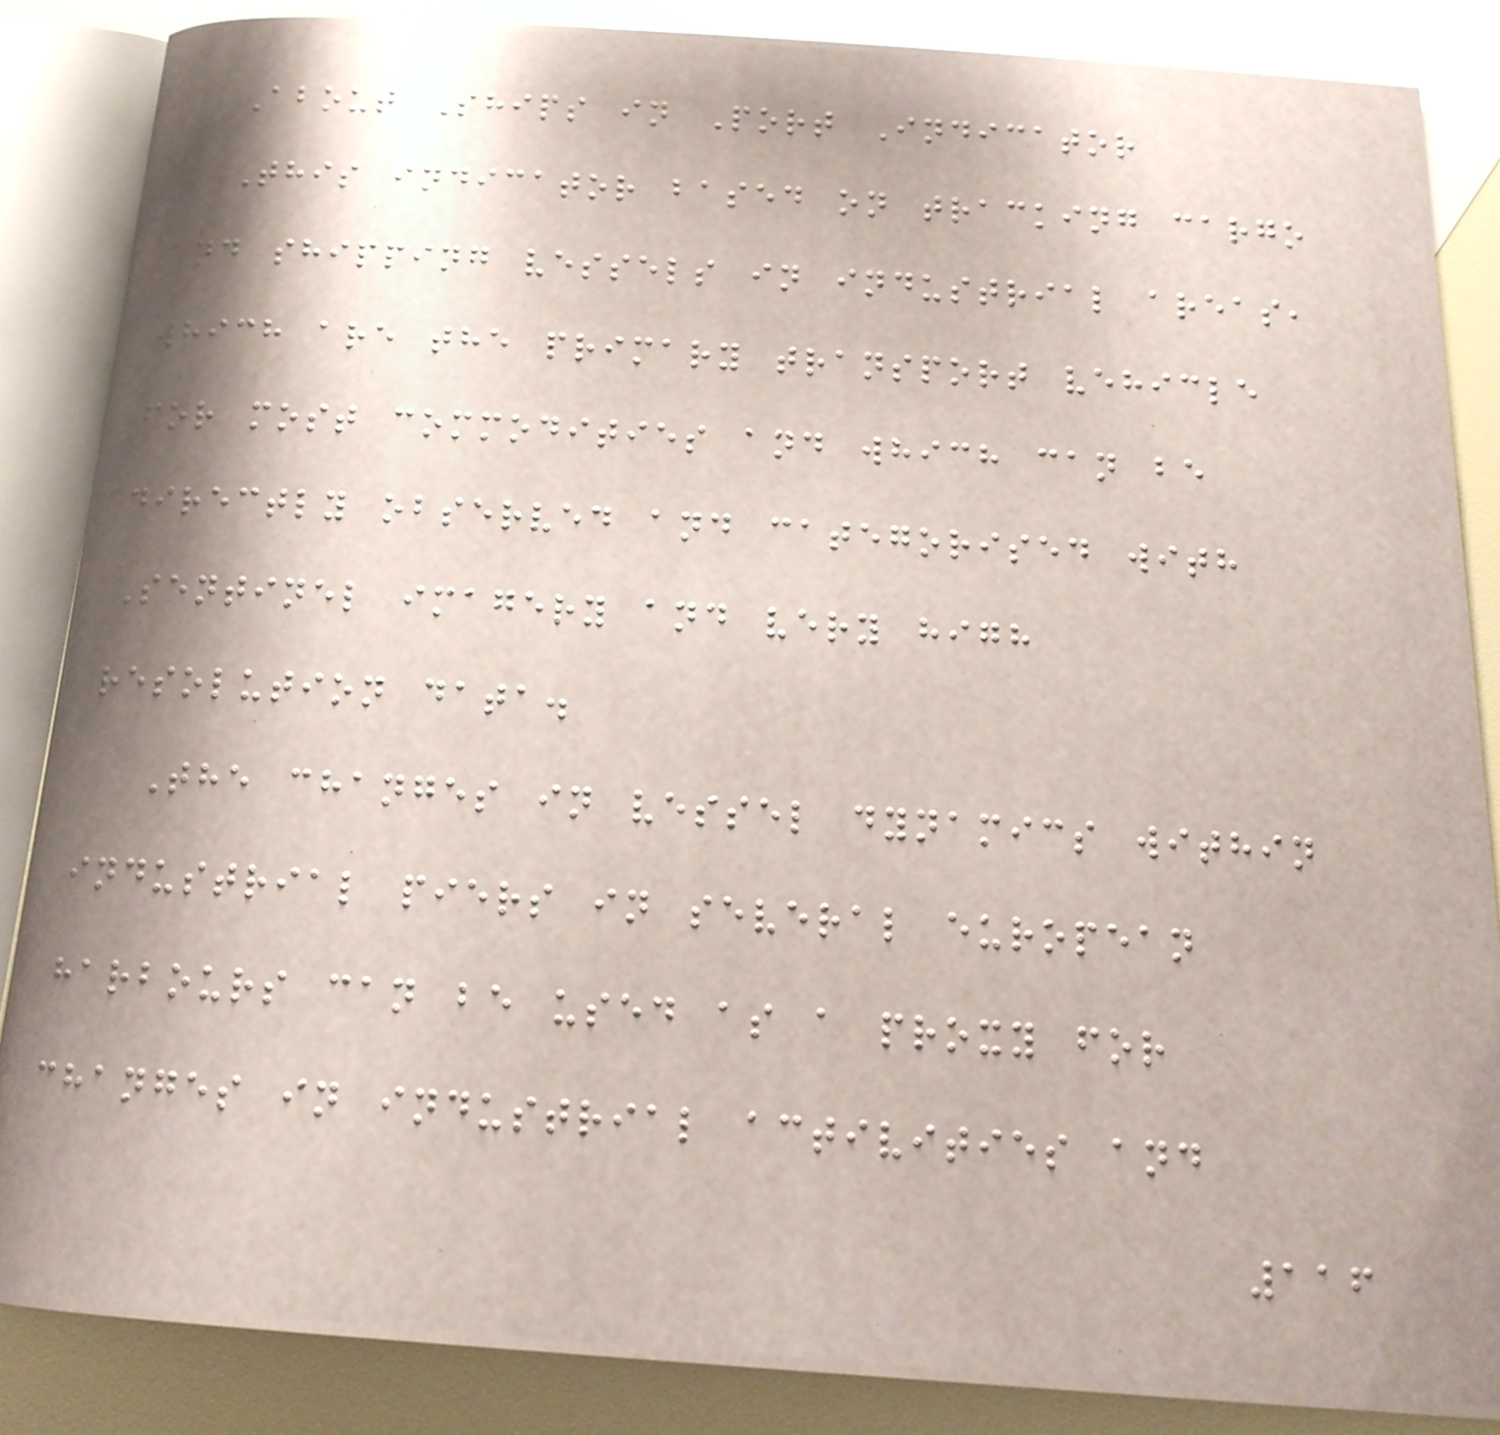About Ships in Port Indicator
This indicator based on tracking cargo
and shipping vessels in industrial areas,
which are the primary transport vehicle
for most commodities and which can be
directly observed and categorised with
Sentinel imagery and very high
resolution data.
The changes in vessel dynamics within
industrial piers in several european
harbours can be used as a proxy for
changes in industrial activities and
116
